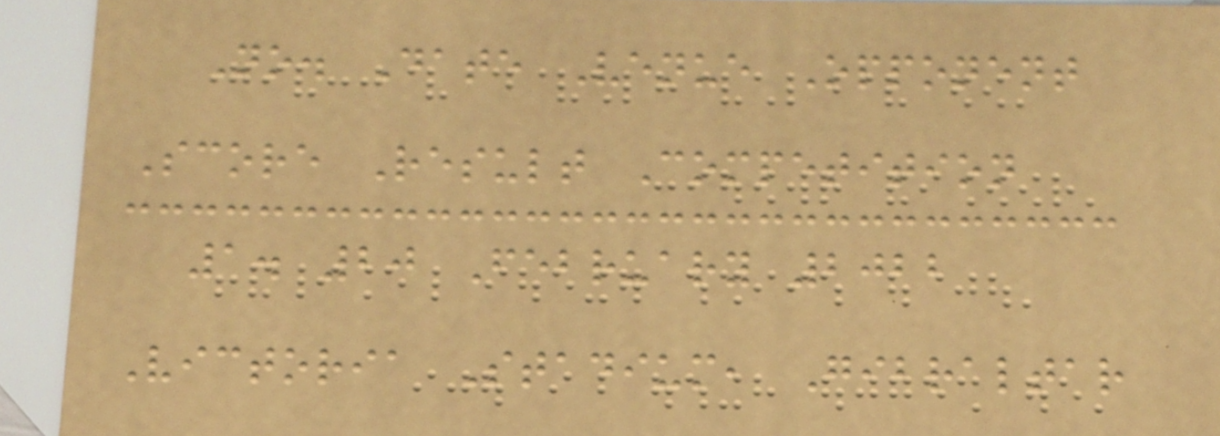No. Date Venue Opponent
Score Result Competition
1. 20 February 2022
Victoria Stadium, Gibraltar
